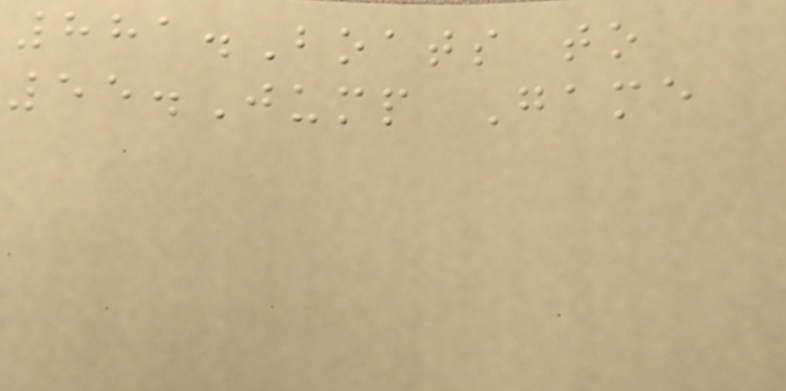881.Boats to
55.Jump Game
